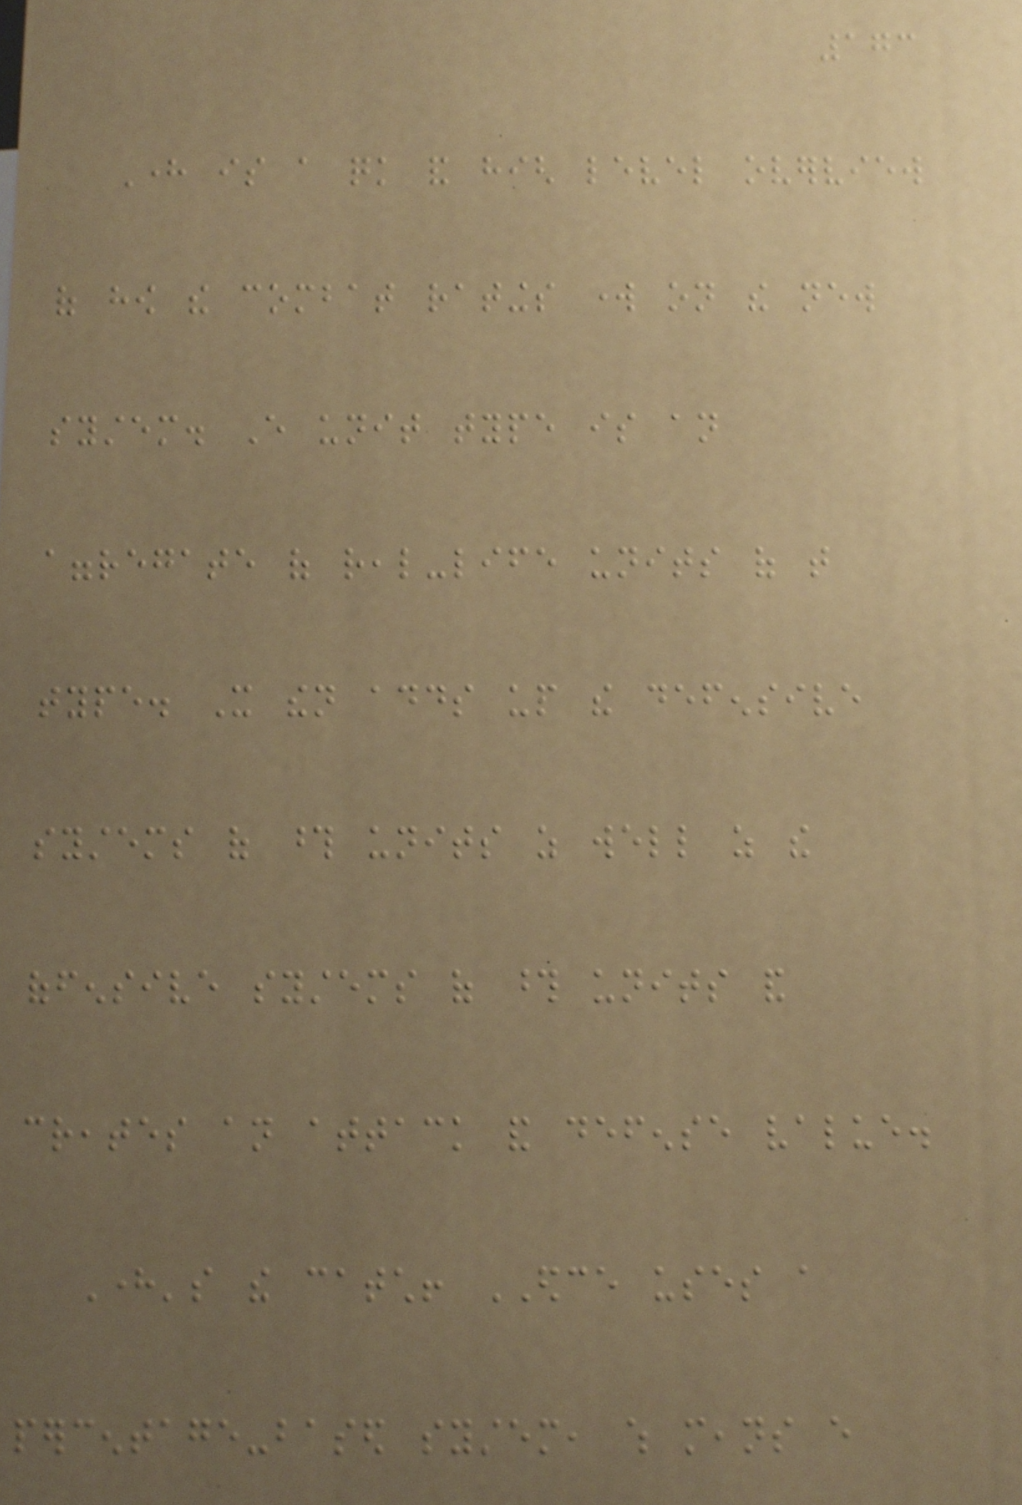173
Here is a quick and high level overview
of how the combat ratings work on the new
system. Every unit type is an
aggregate of real-life units of that
type. It then adds up the defensive
systems of those units as well as the
offensive systems of those units and
creates an attack and defense value.
Here's the catch! EDCE uses a
percentage-based system, which means every
